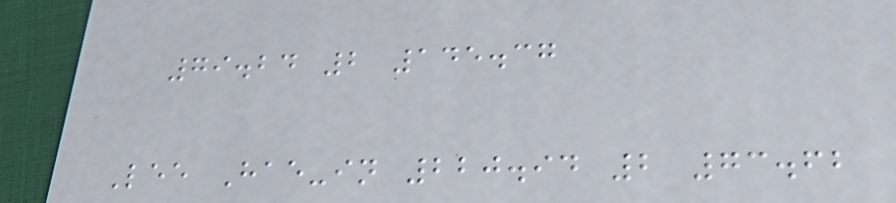79.24 2 145.37
Lee Hae-in 220.94 2 73.62
